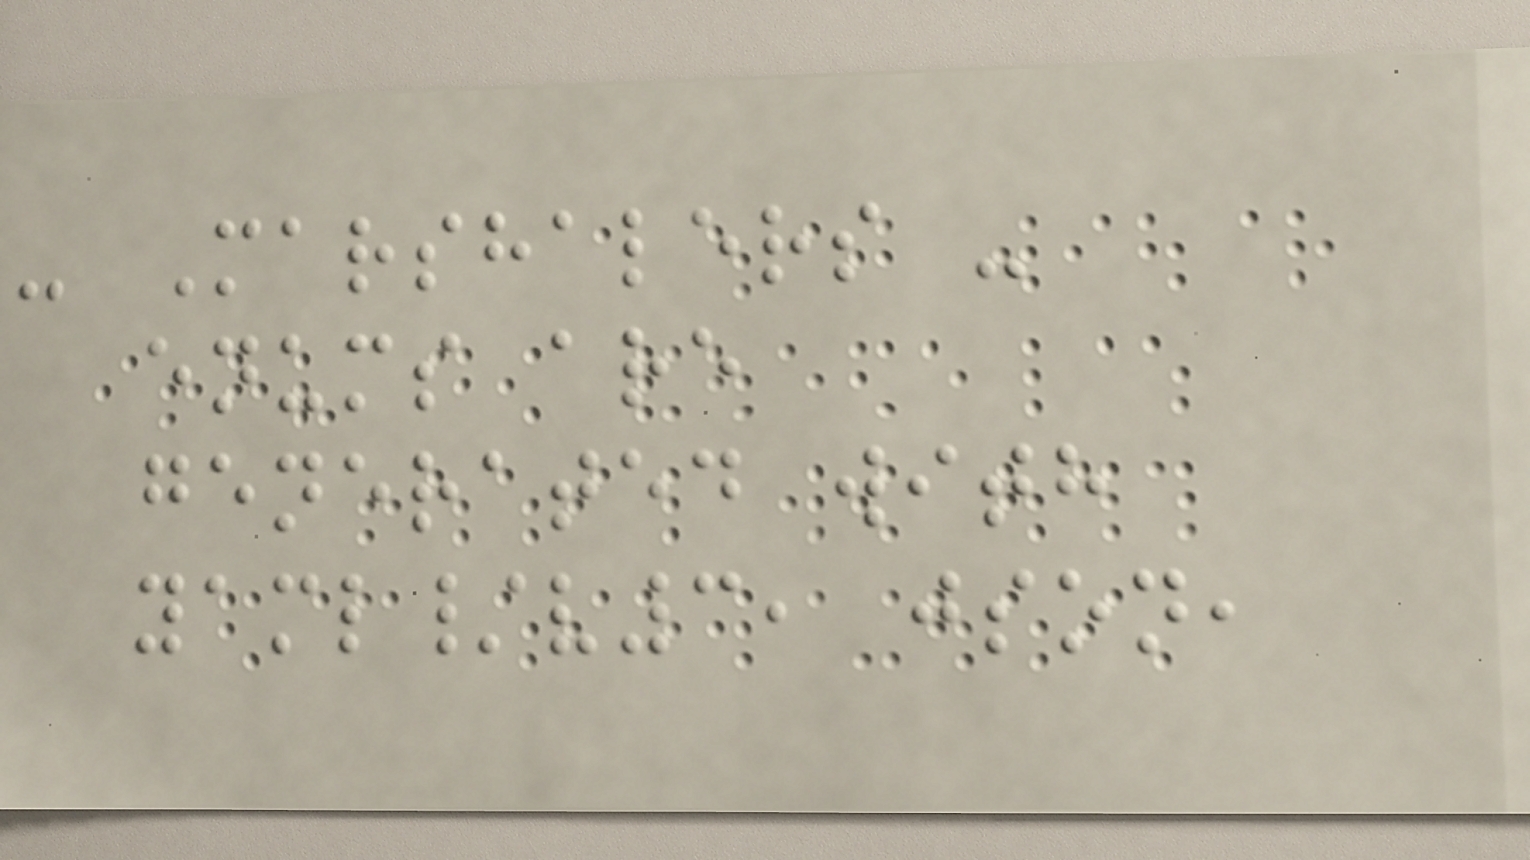- Marshalers -
enums are
generated with
yaml/v3, json,
